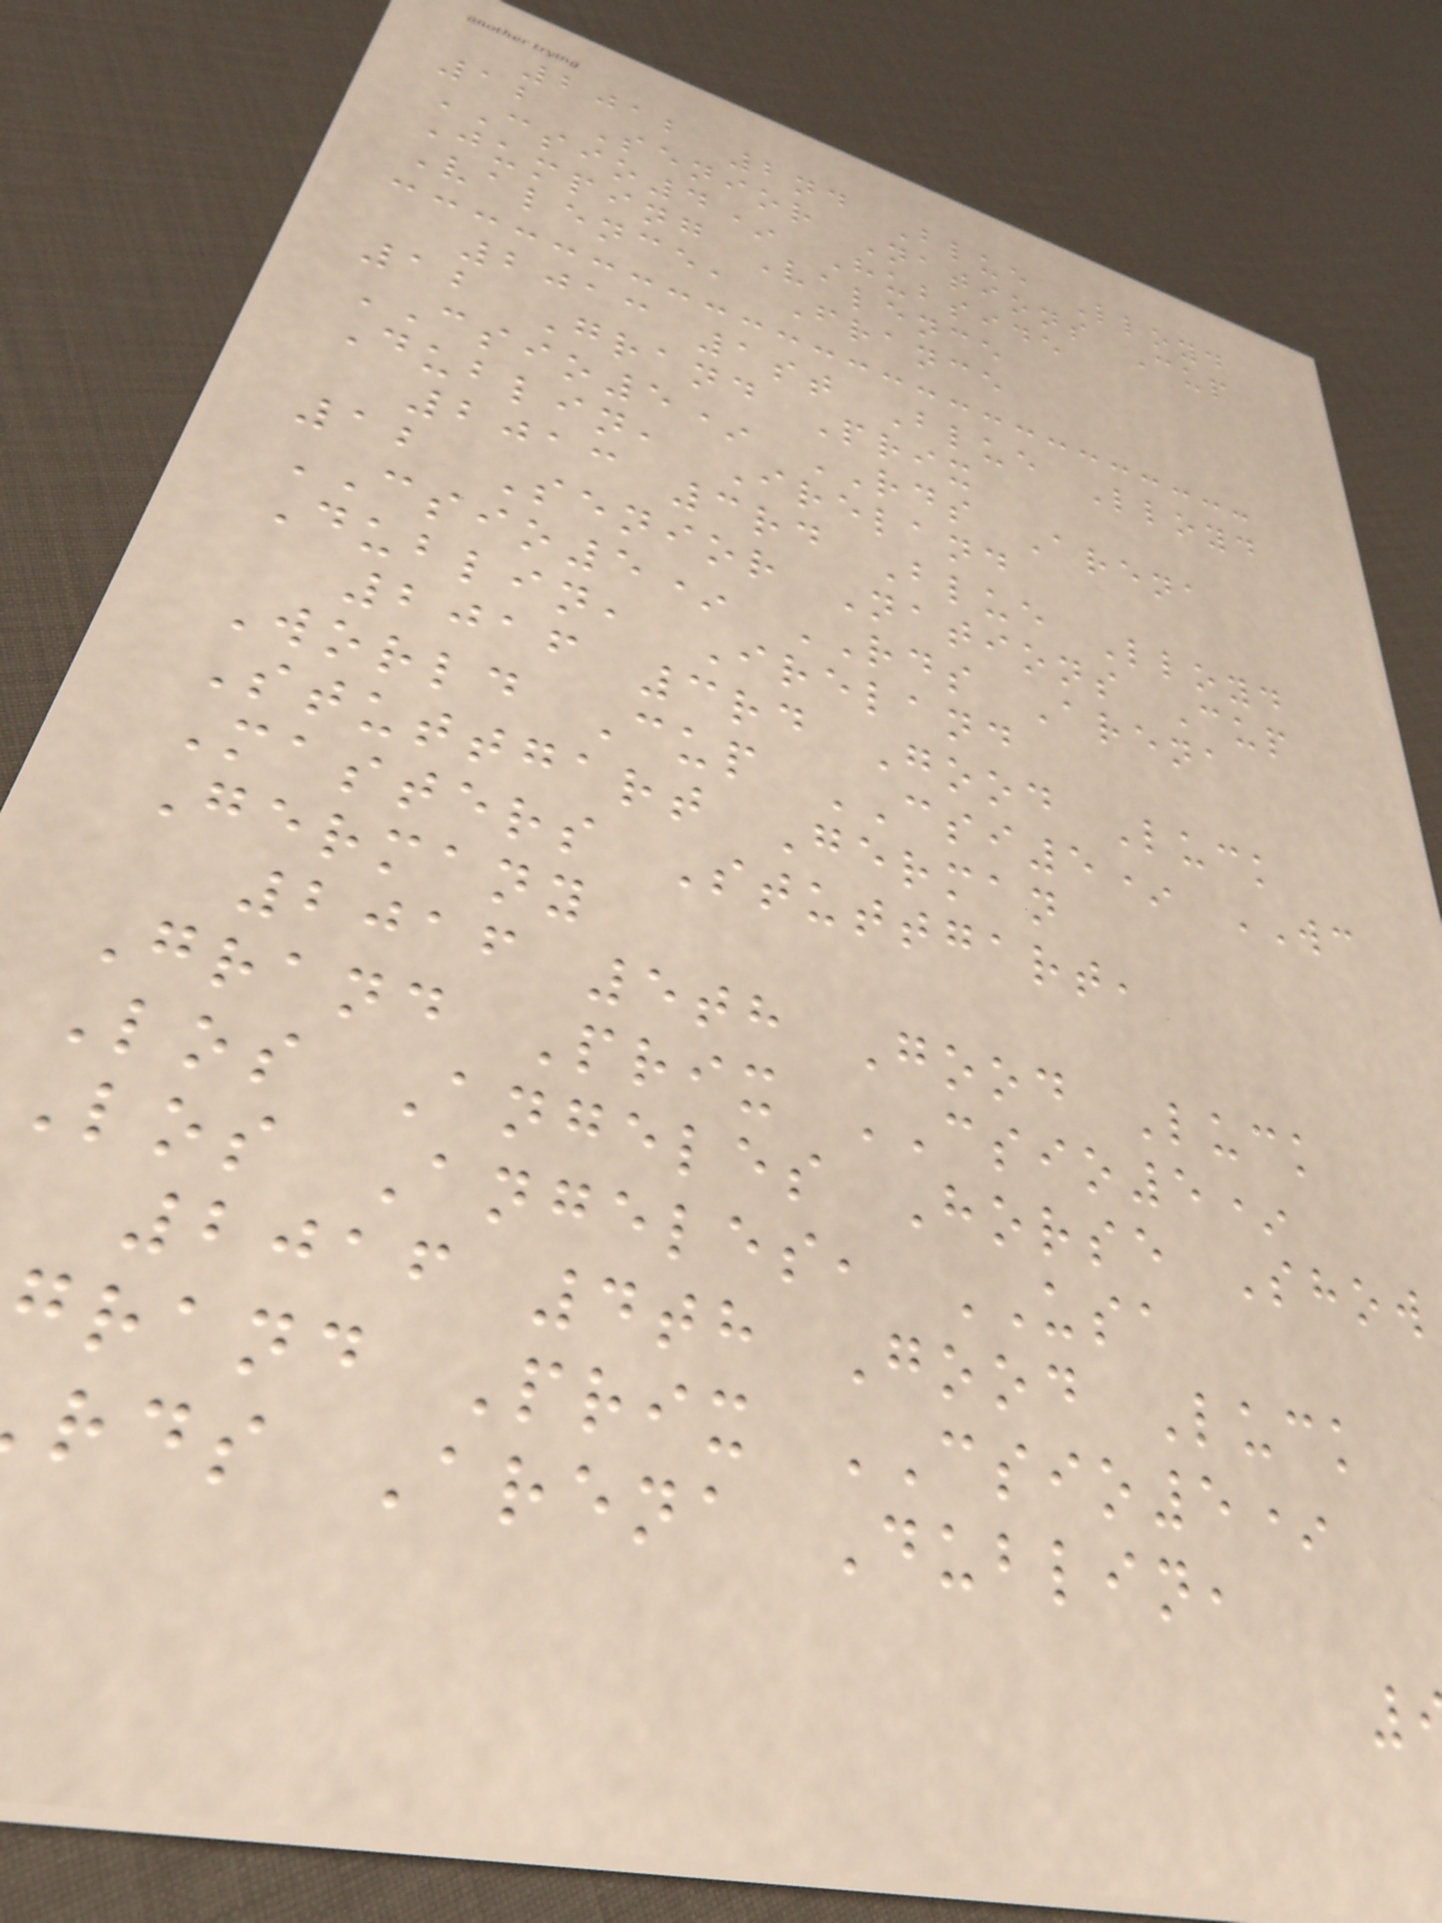2012 2nd Blue Lloyd
12 Senior Nations Cup
CSIO4* Hubside
Jumping Valence
Valence, France
2013 1st Blue Lloyd
12 Grand Prix
CSIO5* RDS Arena
Dublin, Ireland
2013 3rd Blue Lloyd
12 Senior Nations Cup
CSIO5* RDS Arena
Dublin, Ireland
2016 3rd Good Luck
World Cup CSI5* WC
Stuttgart German
Masters Stuttgart,
Germany
2016 5th Good Luck
Grand Prix CSIO5*
Los Angeles Horse Show
Los Angeles, USA
2016 4th Good Luck
grand Prix CSIO5*
rds Arena Dublin,
